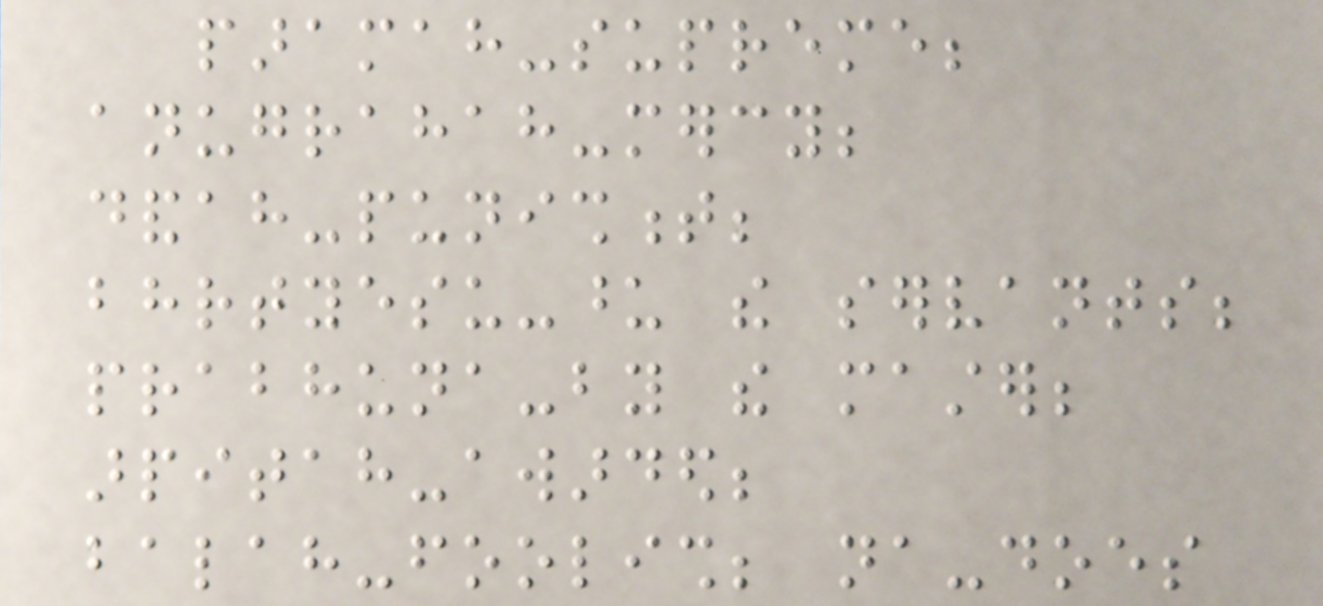paramah-supreme;
anugrahah-mercy;
dandah-punishment;
bhrtyesu-upon the servants;
prabhuna-by the master;
arpitah-awarded;
balah-foolish; na-does
